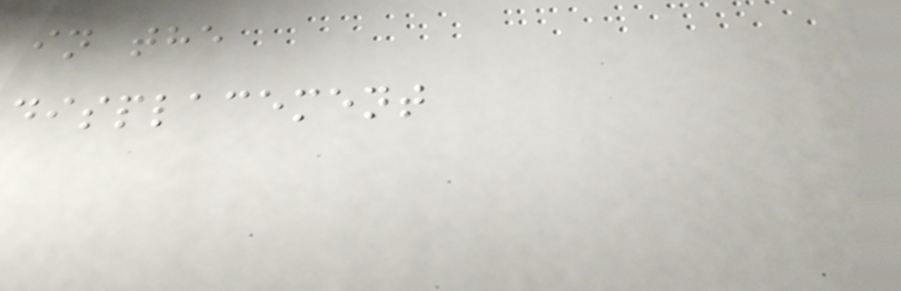in the
displacement
